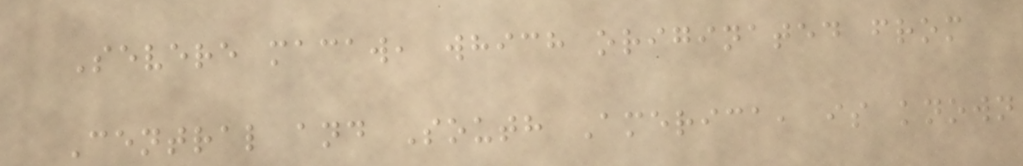Severe macaw, which originated from
Central and South America, is known
